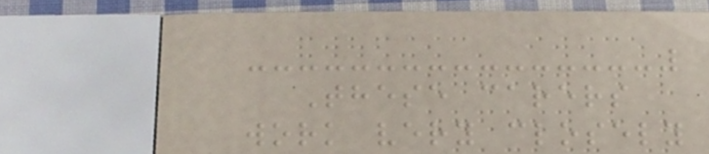These carers
work very closely
